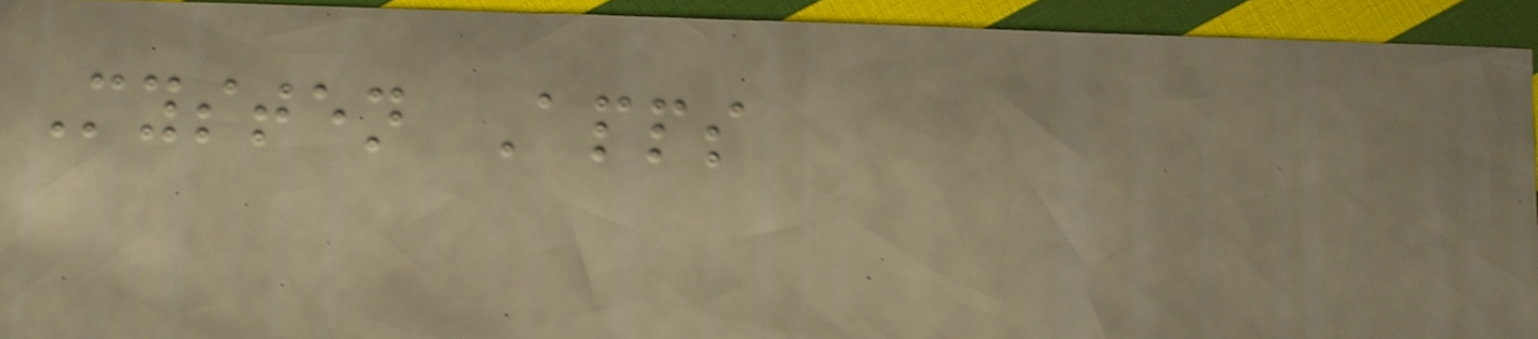Mysten Apps
